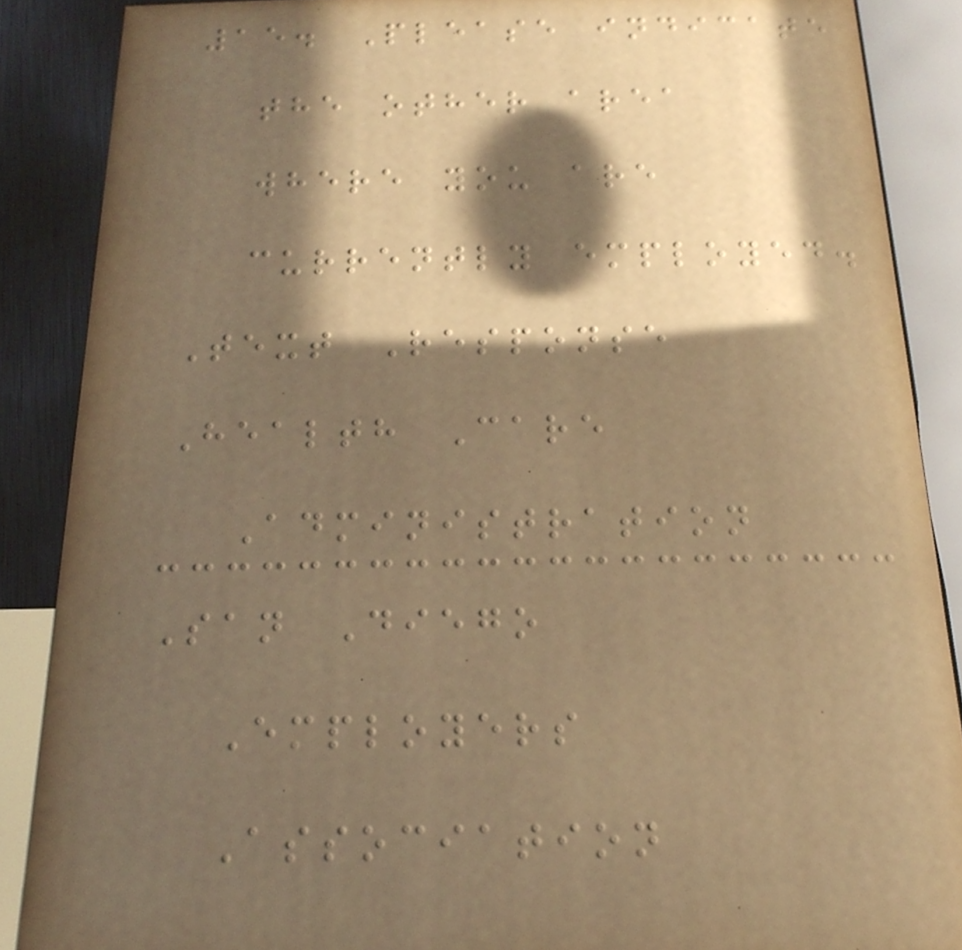15. Please indicate
the other area
where you are
currently employed.
Text Response
Health Care
Administration
San Diego
Employers
Association
